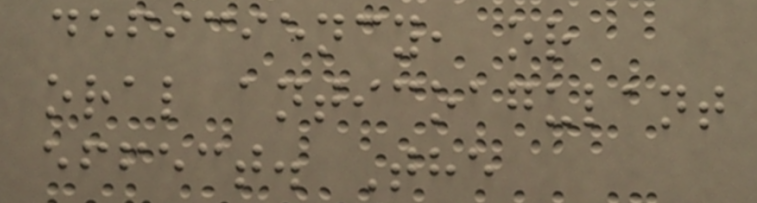deficiency, or
oral anticoagulant
effect. The
